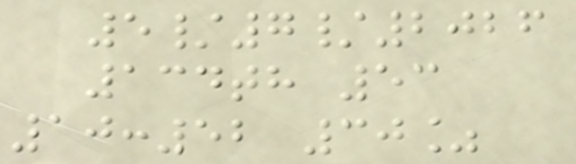5/7/2026
134th 53
10:52 30%
